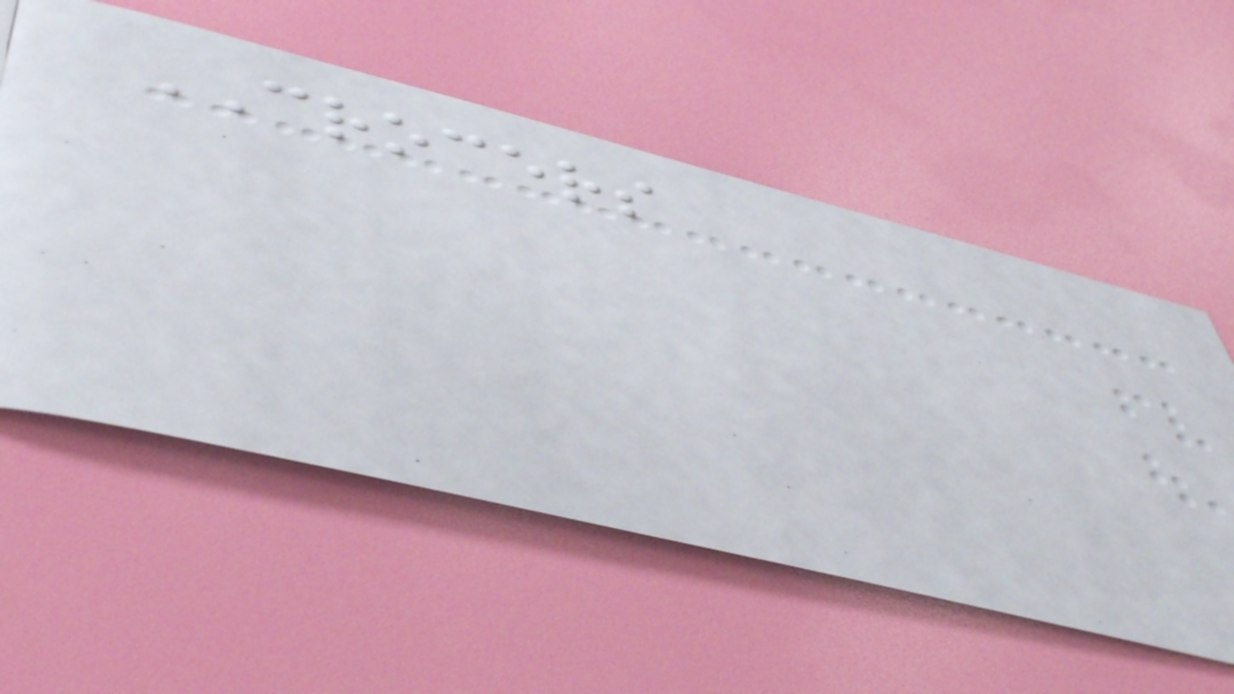CROCERS
